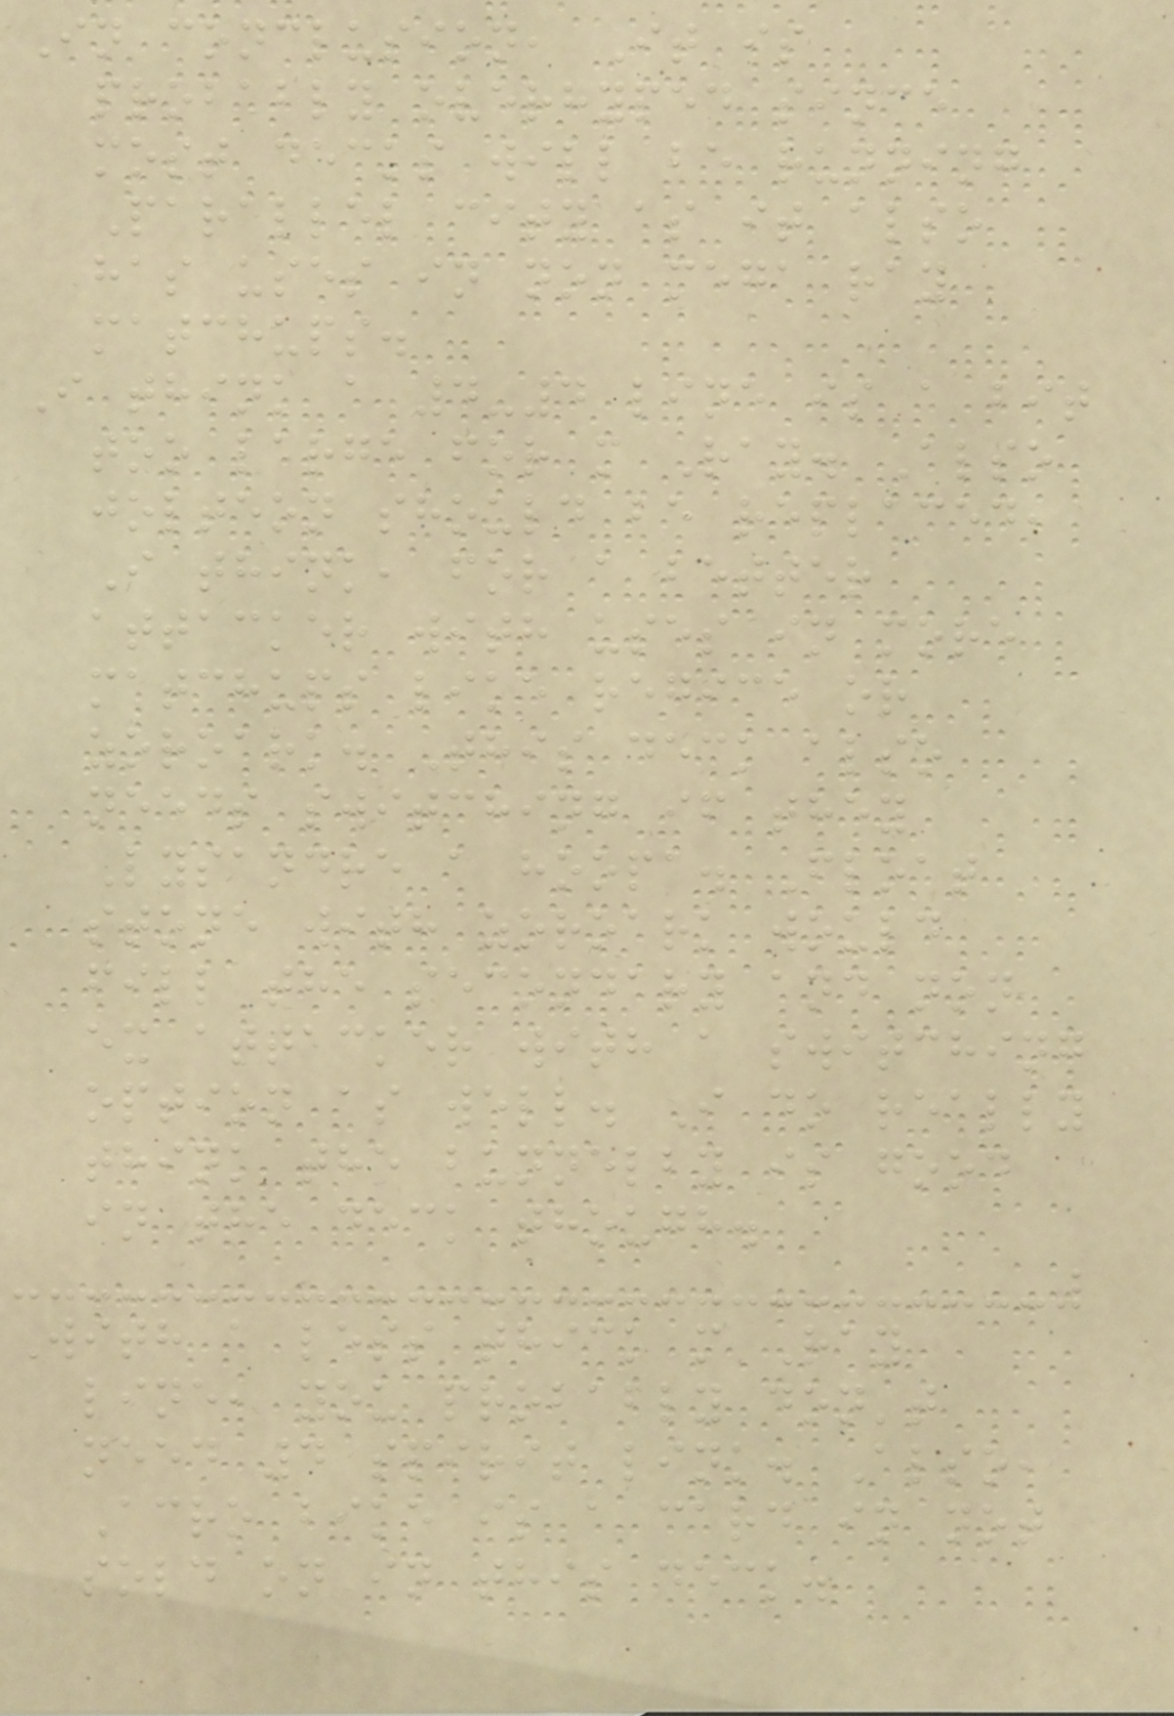In conclusion, It is
probably overhyped since
most decks will be running
Parallel city as it also
has uses in non mega ray
matchups.
I think a 4-4 line is a bit
too large for m Ray. Also
jolteon should be replaced,
I think, for a better
attacker with uses in more
matchups like regice or
zoroark. This deck also
needs switching if they
Lysandre a hoopa. Float
stone with zoroark would
fill the secondary and non
ex attacker with a switching
option as well. I do really
think the bunnelby is good
in the deck though.
With a less thick m Ray
line, you probably don't
need 4 spirit link. Also,
Acro bike is a card in not
sold on in this deck.
